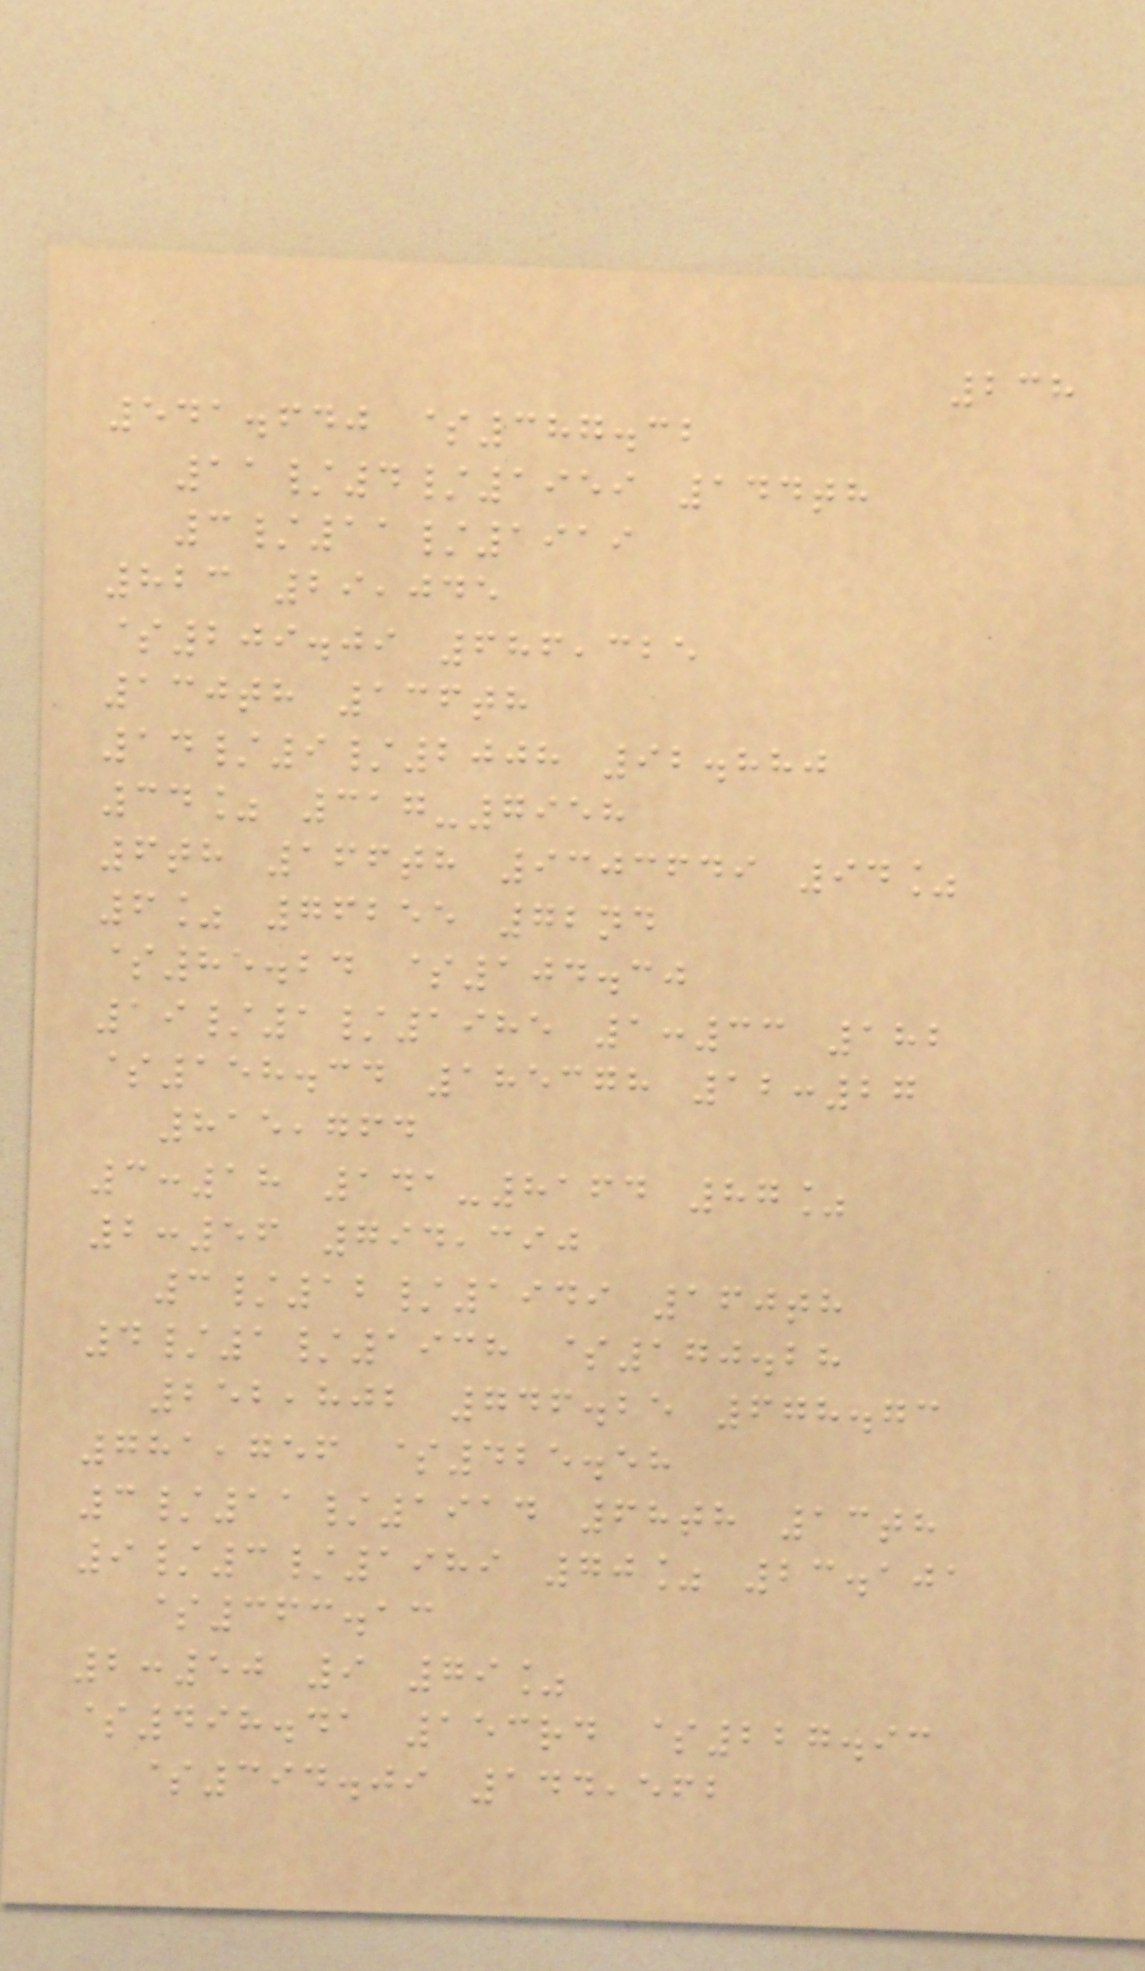238
541.640 $387.32
11/4/1959 144th
3/11/1919
823 29,045
$209.09 686,325
130th 136th
14/9/2008 92.880
34% 317-7958
6th 166th 9303649 94%
6% 76255 72nd
$85.24 $104.30
19/1/1985 1:33 182
$158.34 185378 12:27
815,764
3:18 141-8164 87%
2:56 794,390
3/12/1949 160th
4/1/1938 $170.28
252,802 746.25 678.73
781,756 $425.58
3/11/1914 68th 13th
9/3/1989 70% 23.101
$363.13
2:50 9 79%
$498.41 153rd $227.93
$394.09 144,562
